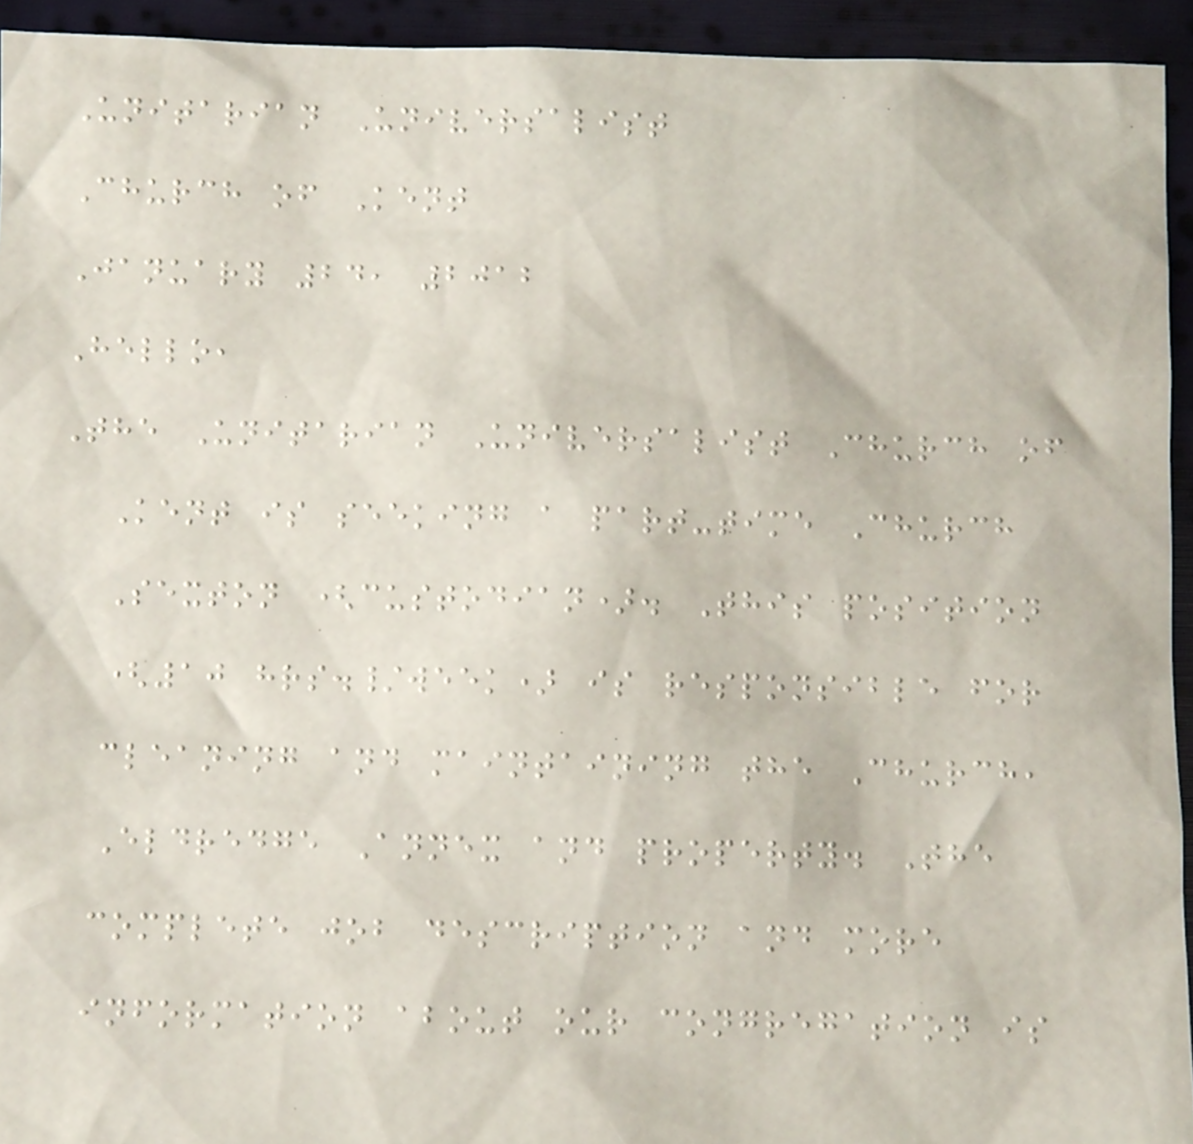Unitarian Universalist
Church of Kent
January 24, 2012
Hello,
The Unitarian Universalist Church of
Kent is seeking a part-time Church
Sexton (custodian). This position
(10 hrs./week) is responsible for
cleaning and maintaining the Church,
Eldredge Annex and property. The
complete job description and more
information about our congregation is
